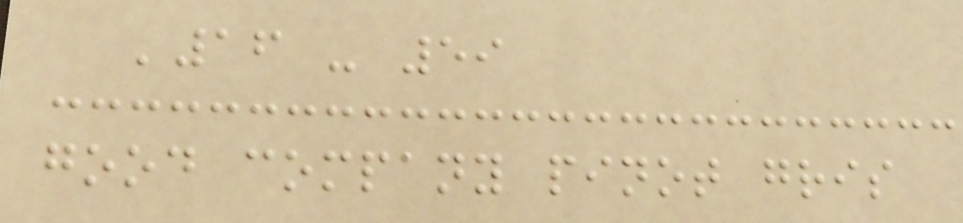'16 - 59
good company pinot gris
